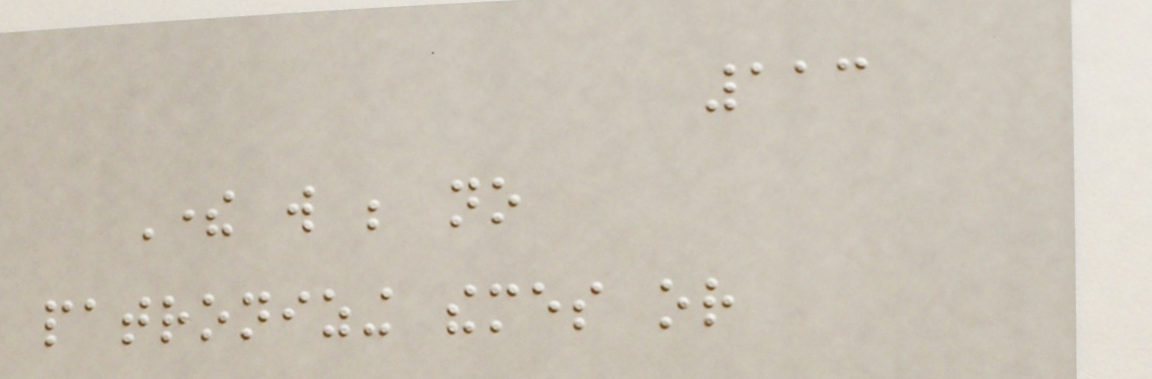113
There will be no
patronizing themes or
